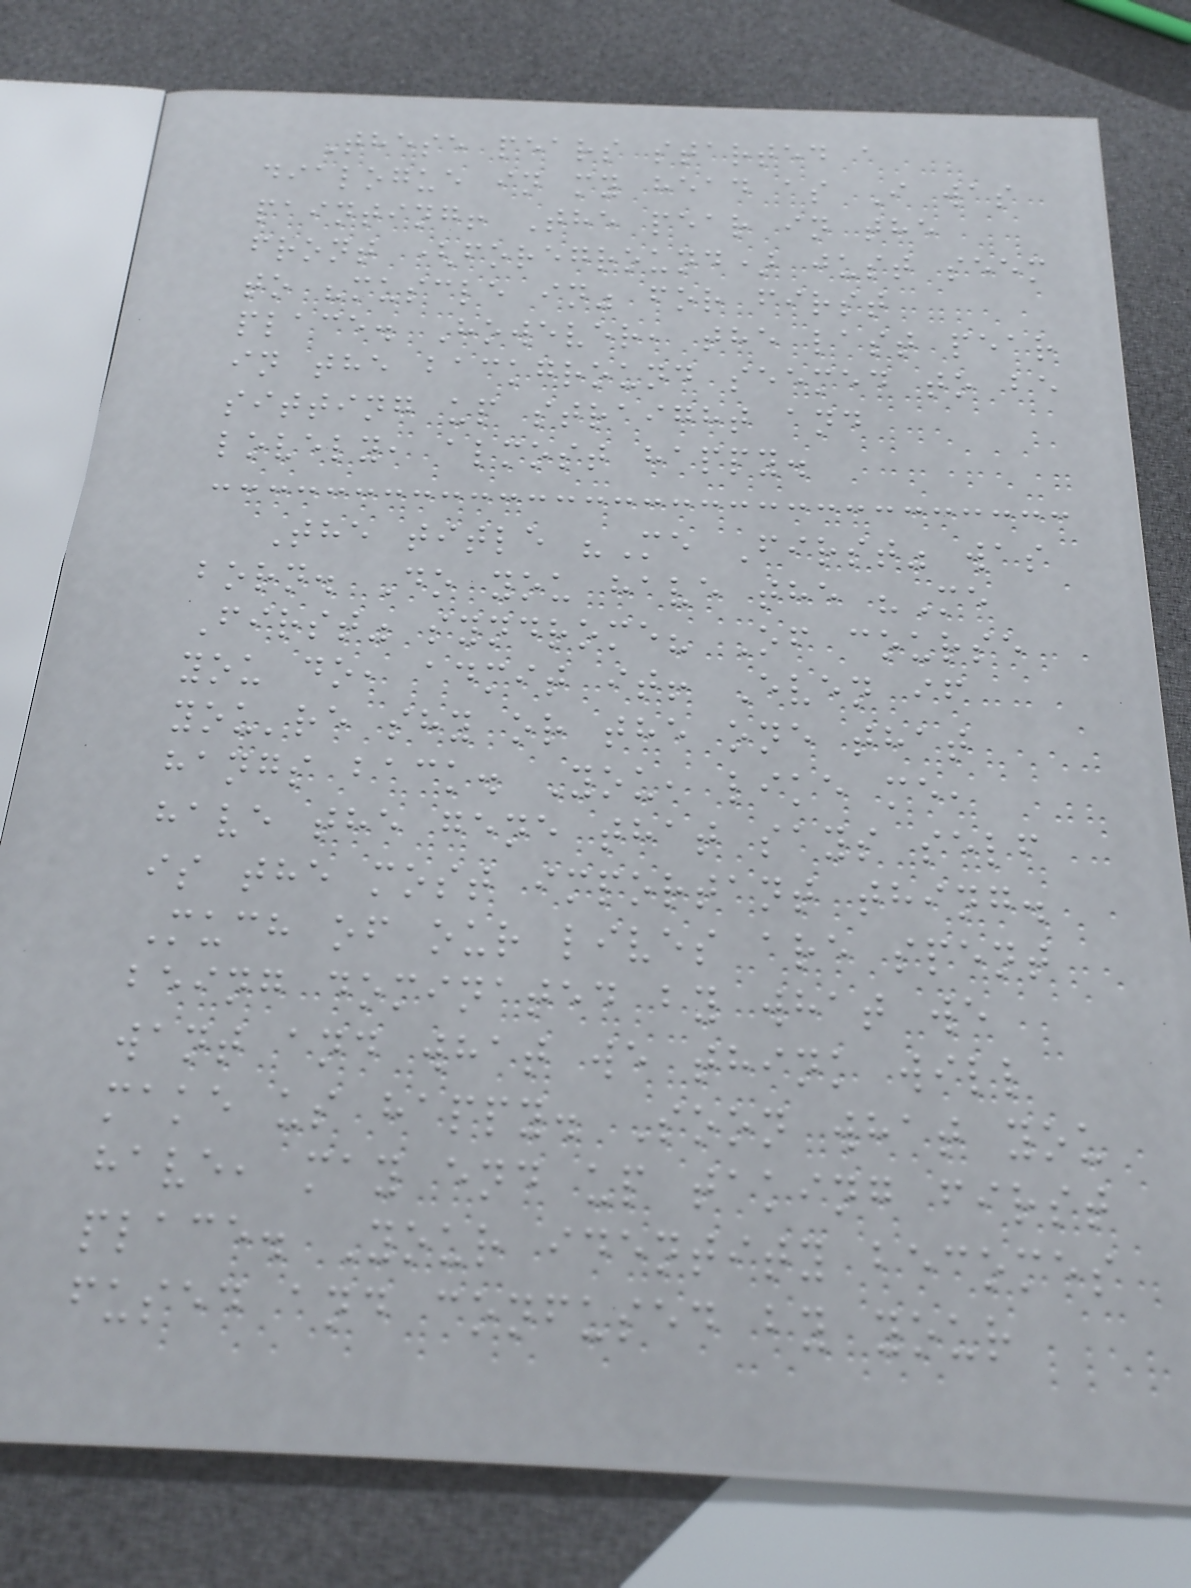These pears started a
dialogue in my head as I was
painting! The pear in the
front (foreground) just seem
to "muscle in" for first
place. However, the last pear
in the background seemed to be
sitting up straight and
lovely, almost happy.
The title "Me First" was
born. Do you have the "Me
First" syndrome? Of course
you do, admit it! Even if
you're shy or the one that
hangs back. You, like me,
have the gene that says self
is the most important thing.
Much of our lives are spent
being dominated by what we
want and what we think will
make us happy. Soon what you
have, may end up taking first
place. Your identity becomes
fused and confused by your
